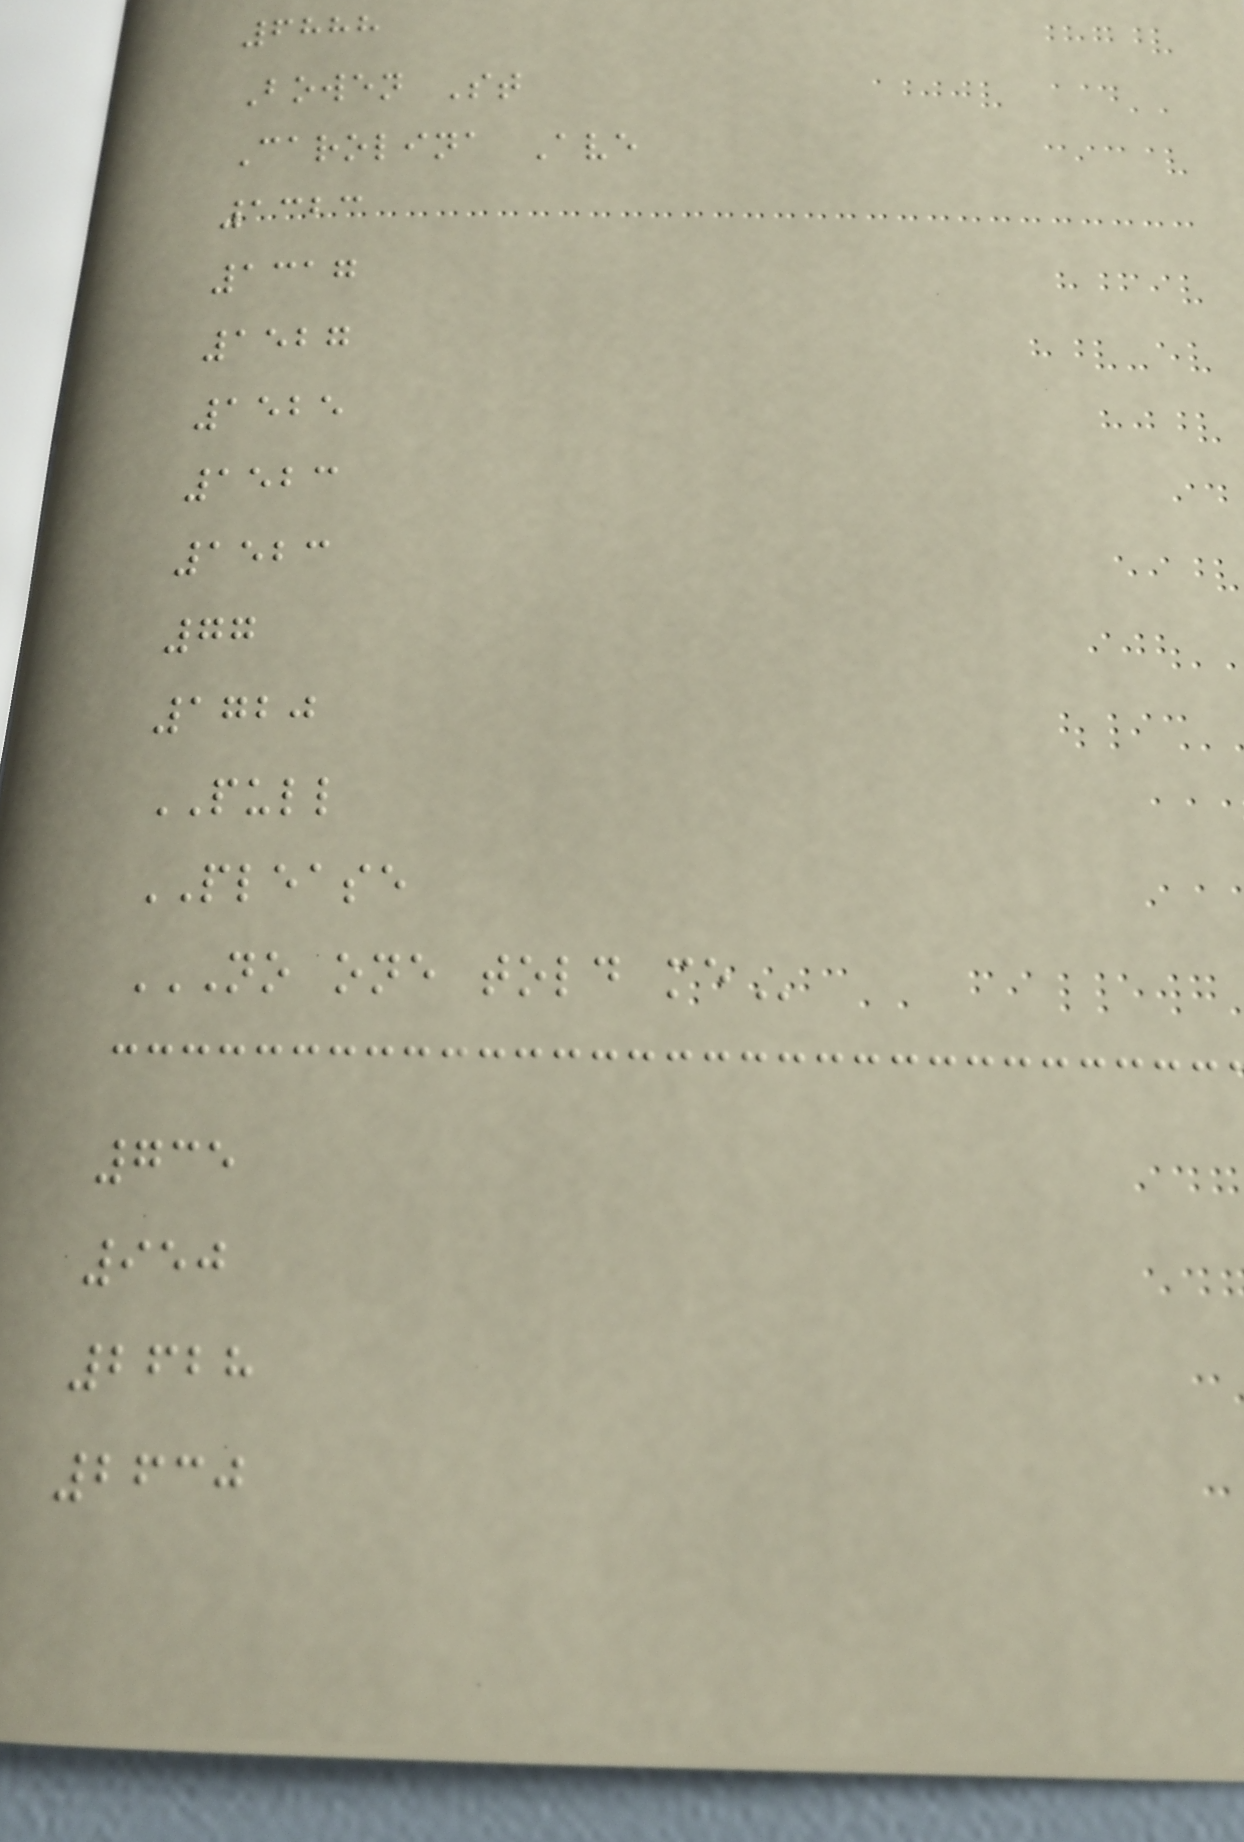6888
Bowen St
Carolina Ave
1323
1317
1527
1525
1523
1523
77
1720
PULL
PLEASE
NO ONE TOLD ME
735
950
2628
2630
